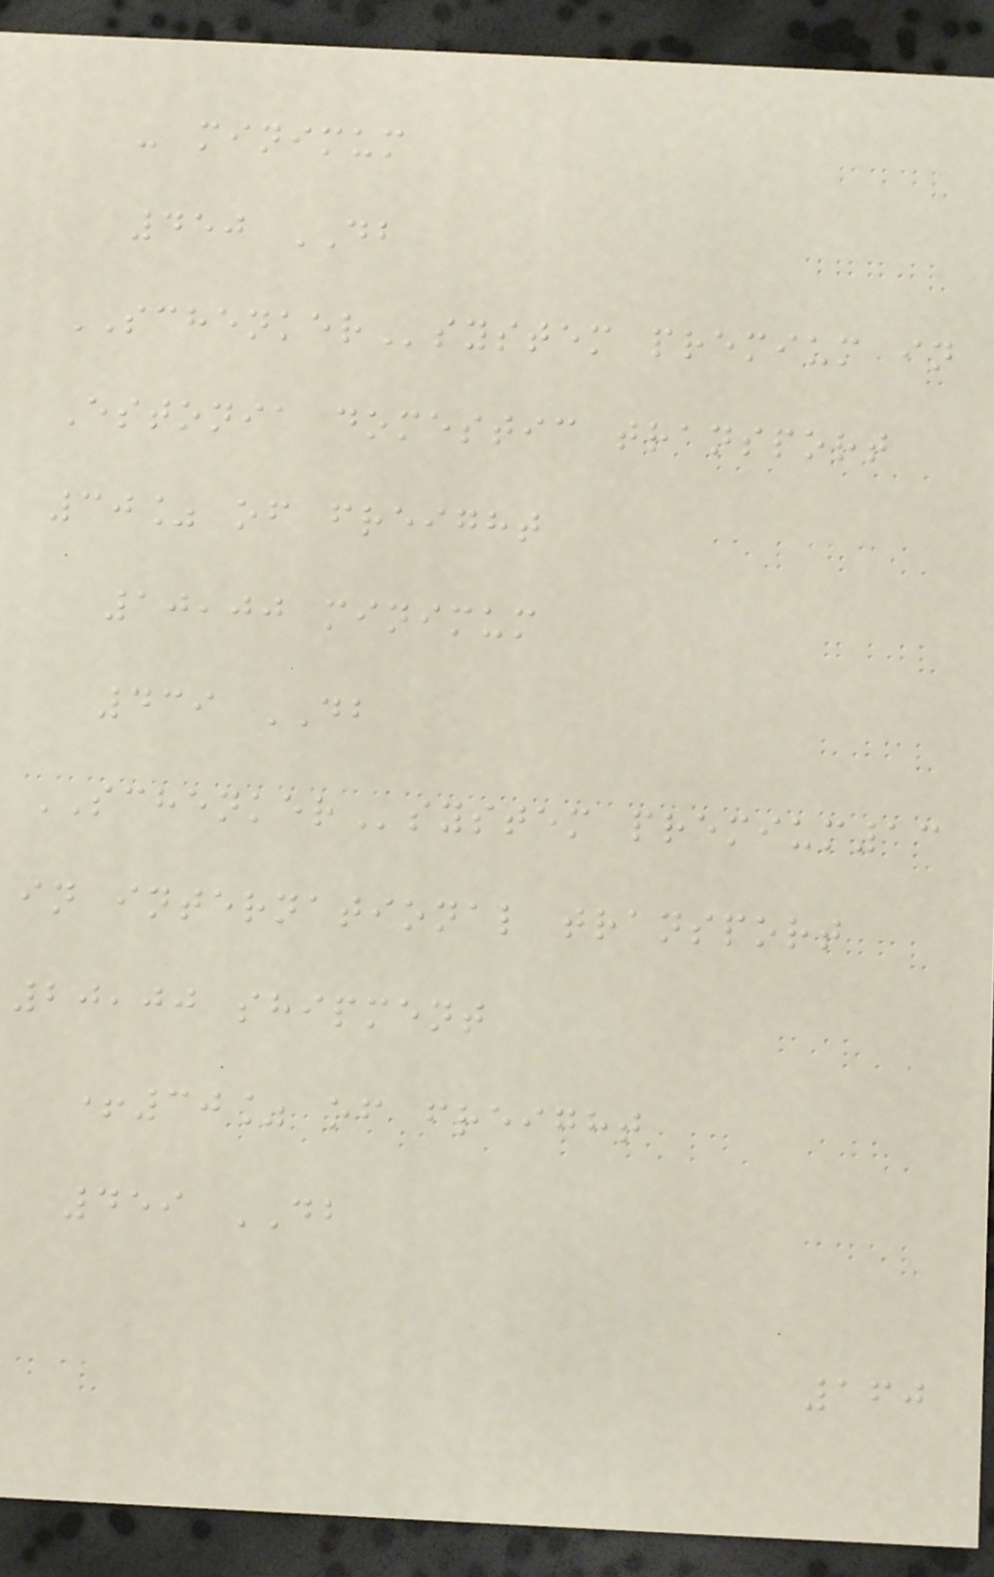- minimum
450 DB
SCHENKERsystem premium in
Estonia domestic transport
30% of freight
10,00 minimum
439 DB
SCHENKERsystem premium13
in international transport
20,00 shipment
+30% of freight
459 DB
160
